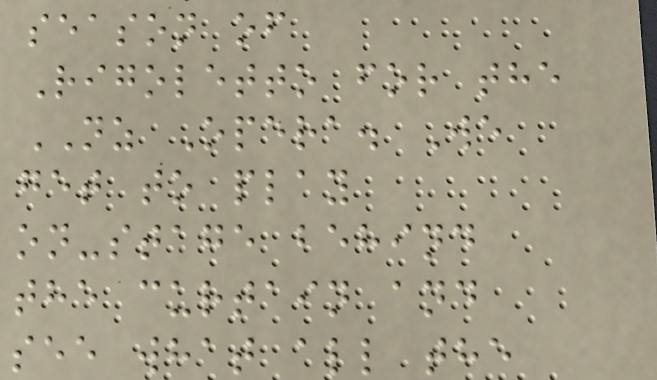season of
Rigoletto for the
NZ Opera. We
get to play
on-stage behind
the curtain and
see what all the
